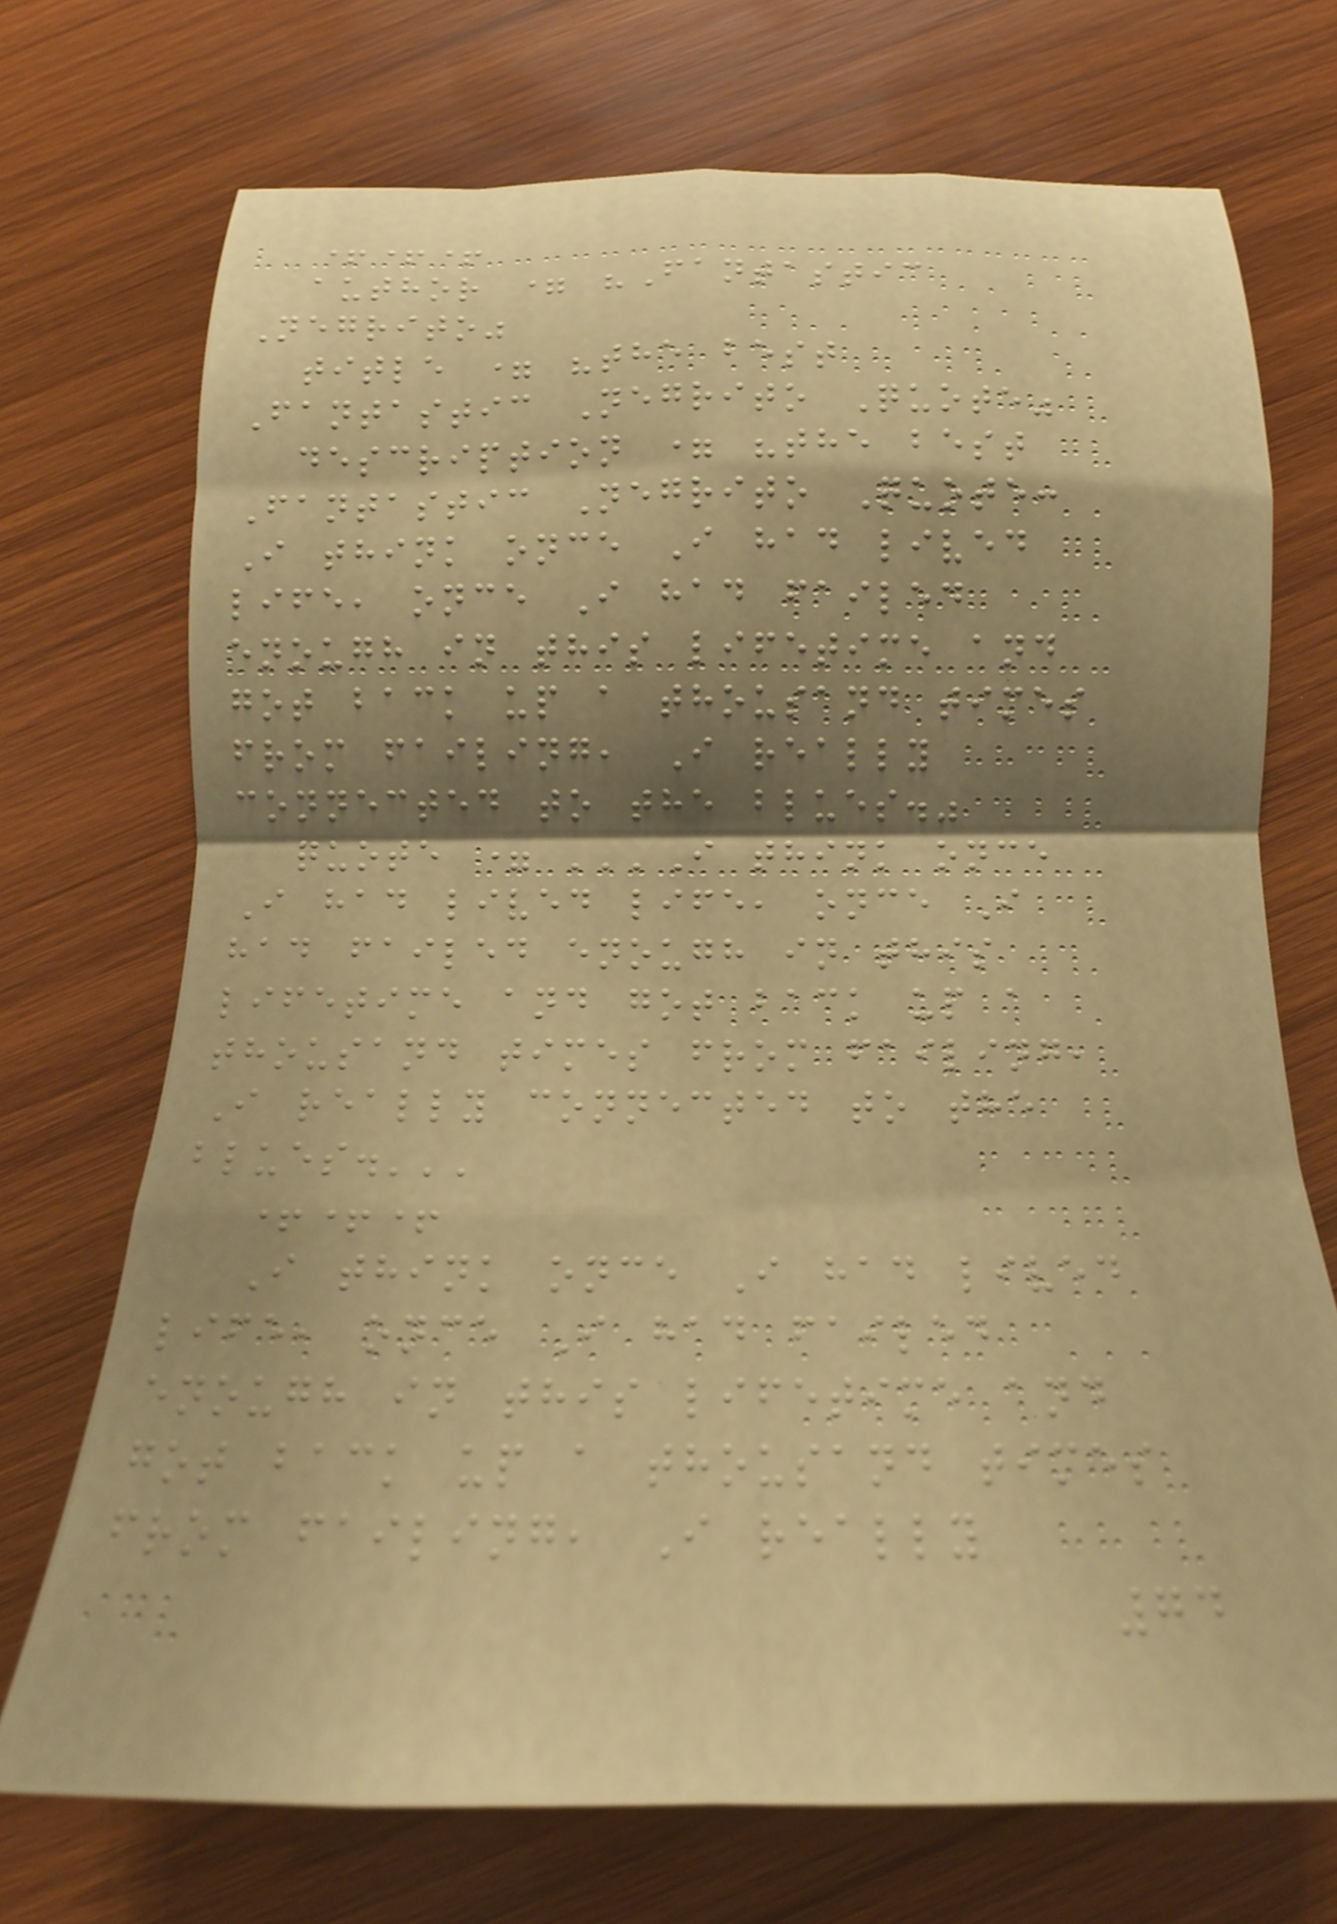+++
author = "Fantastic
Negrito"
title = "the best
Fantastic Negrito Quote"
description = "the best
Fantastic Negrito Quote:
I think once I had lived
life, once I had failed
enough in this lifetime and
got back up a thousand times
from failing, I really
connected to the blues."
quote = '''I think once
I had lived life, once I
had failed enough in this
lifetime and got back up a
thousand times from failing,
I really connected to the
blues.'''
+++
I think once I had lived
life, once I had failed
enough in this lifetime and
got back up a thousand times
from failing, I really
74
